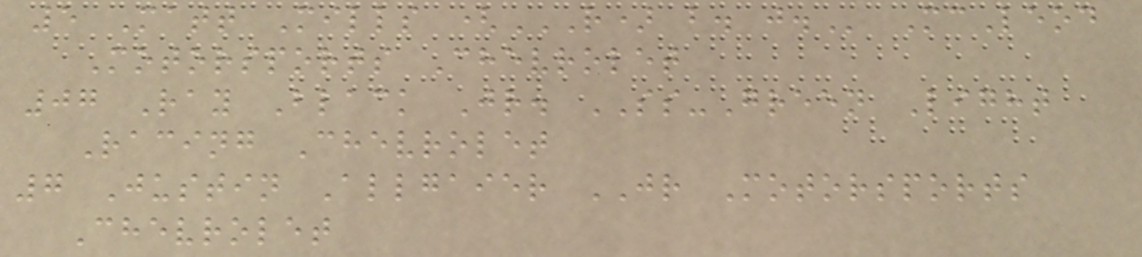5 Matt Mills (R) B. J. McLeod
Motorsports Chevrolet
07 Ray Black Jr. SS-Green Light
Racing Chevrolet
7 Justin Allgaier JR Motorsports
Chevrolet
